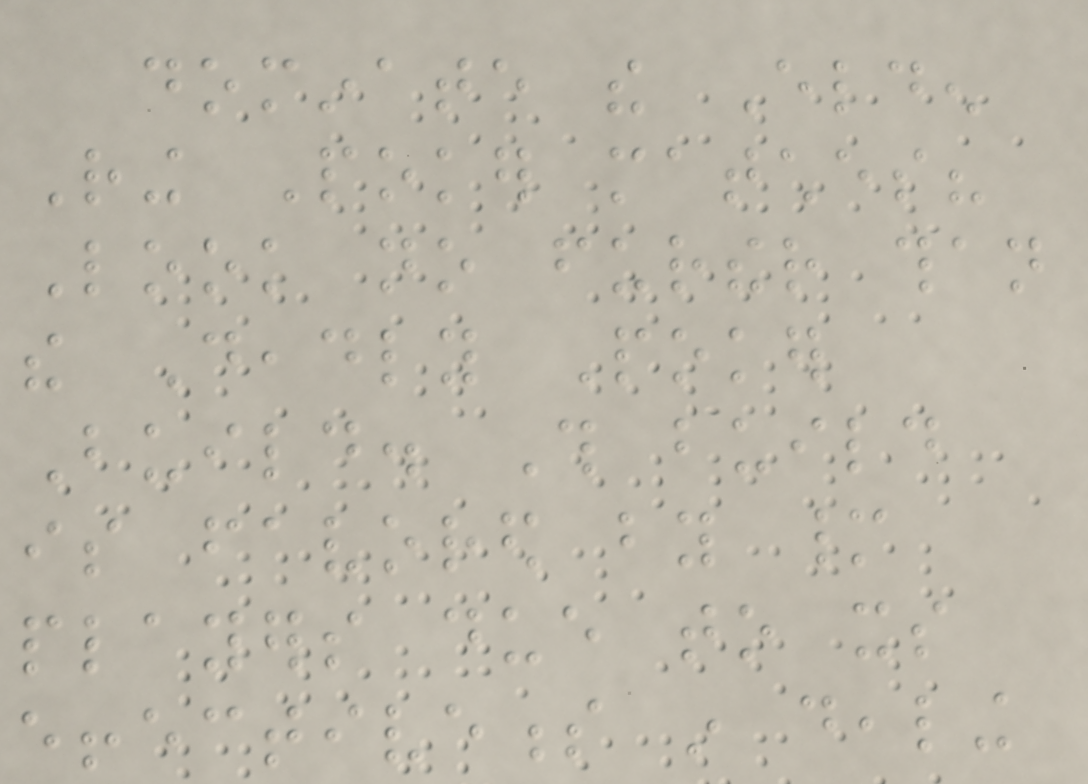dominate the Elden
Ring Poker matches?
Look no further than
the Deadly Poker
Build. This build
is favored by many
players due to its
effectiveness in dealing
